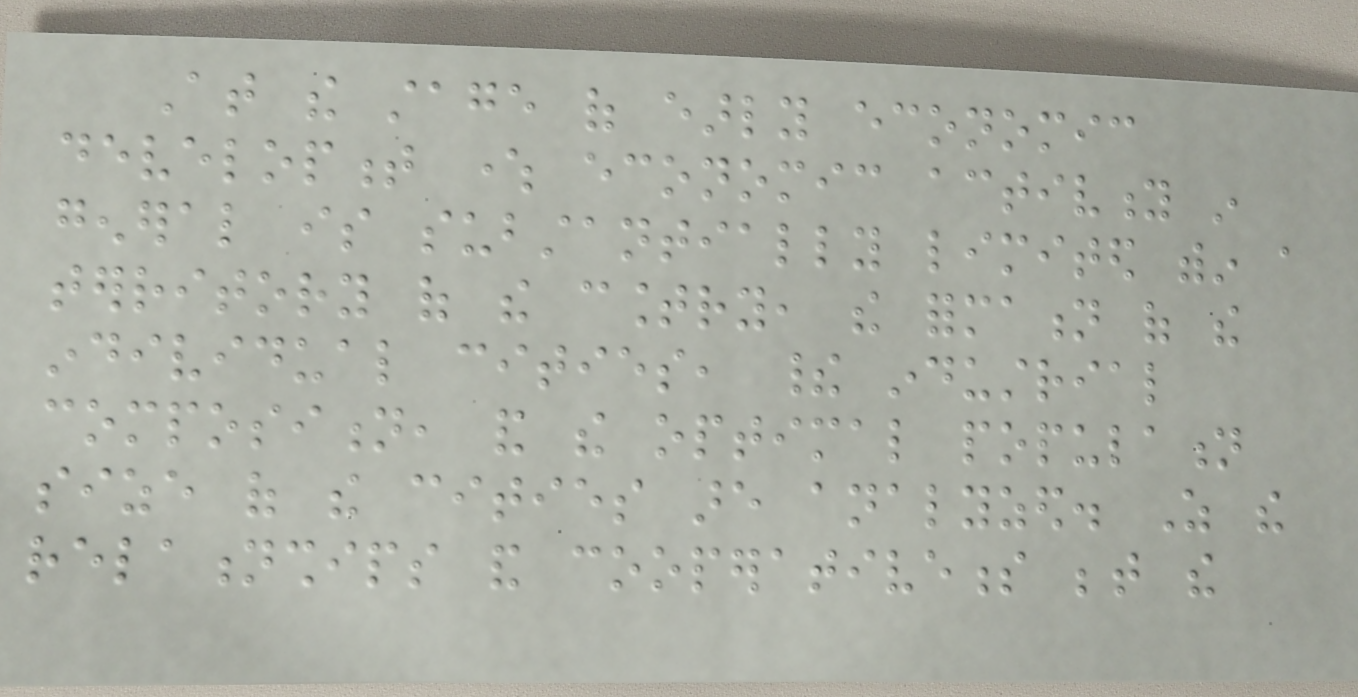At the stage of early economic
development where economic activity in
general is substantially limited within a
territory of the country, the formation of the
individual cities, their industrial
composition, and the optimal population
size of the cities are analyzed. As the
relationships and cooperativeness between the
